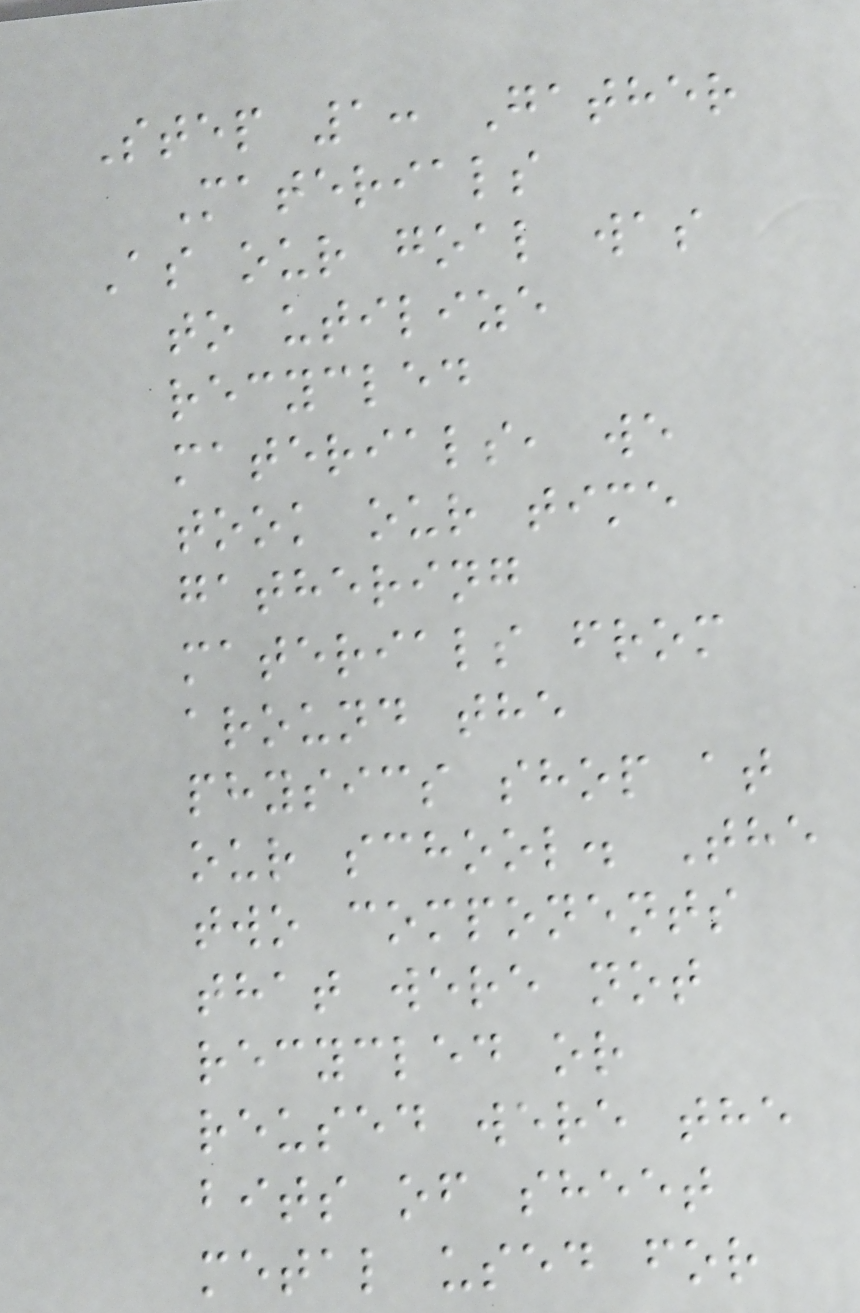Step 1: Gather
Materials
As our goal was
to utilize
recycled
materials, we
took our time
gathering
materials from
around the
physics shop at
our school. The
two components
that were not
recycled or
reused were the
bits of sheet
metal used for
